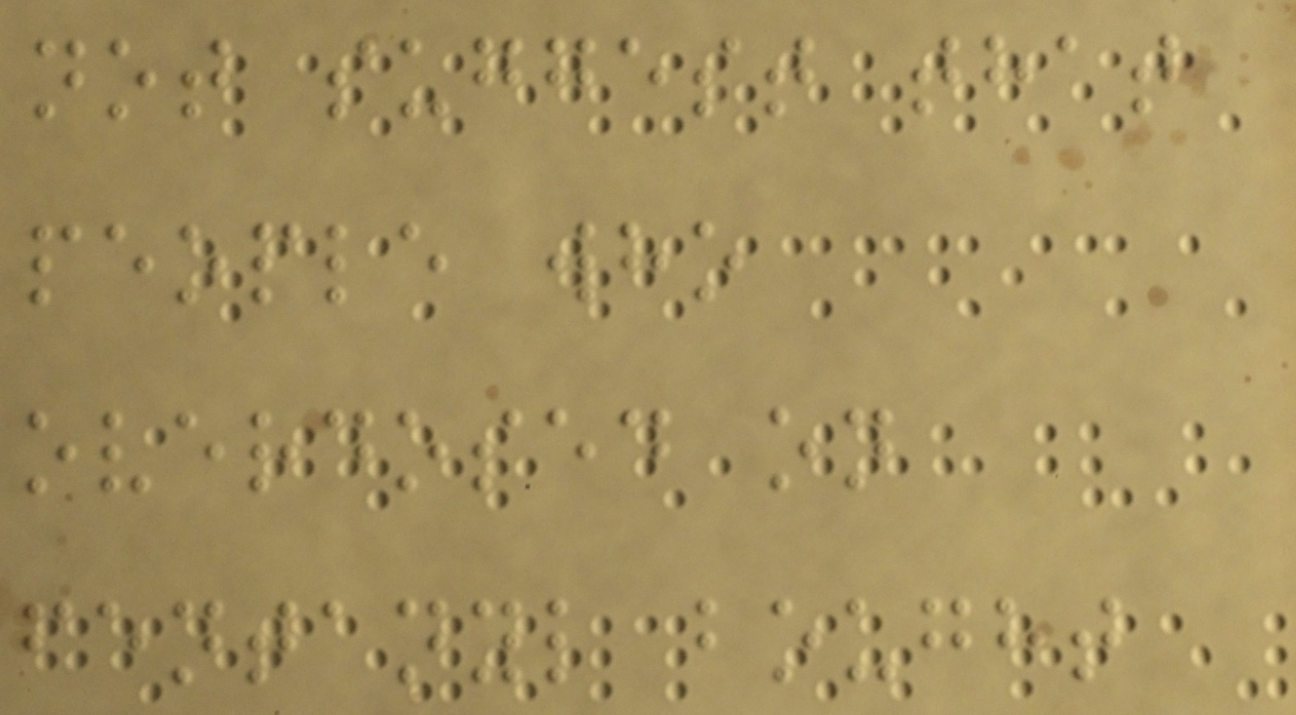not suggest that
people who
overdosed on
fentanyl bought
